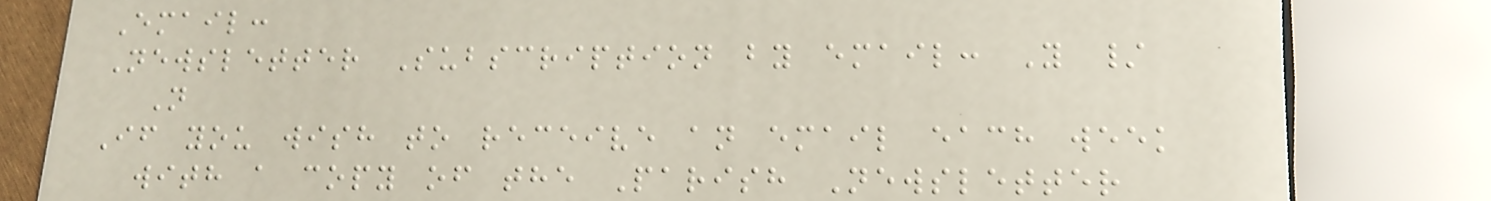Email:
Newsletter Subscription by email: Y /
N
If you wish to receive an email each week
with a copy of the Parish Newsletter
